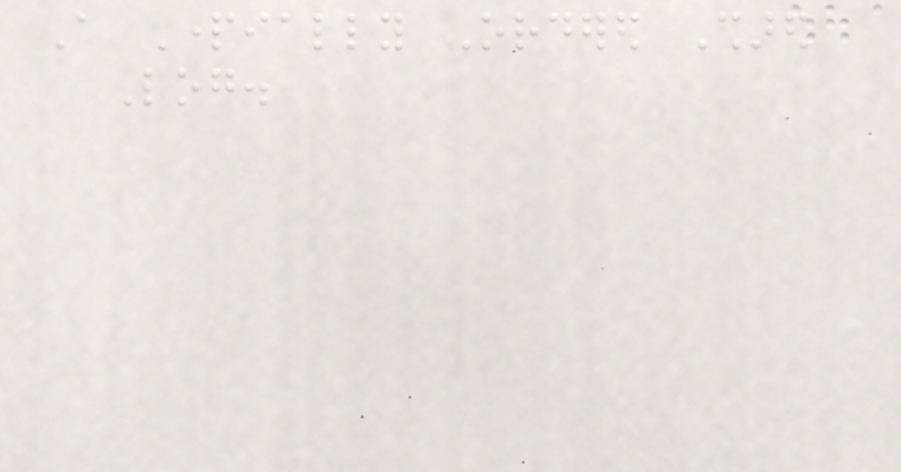A Partially Ordered Shared
Log.
